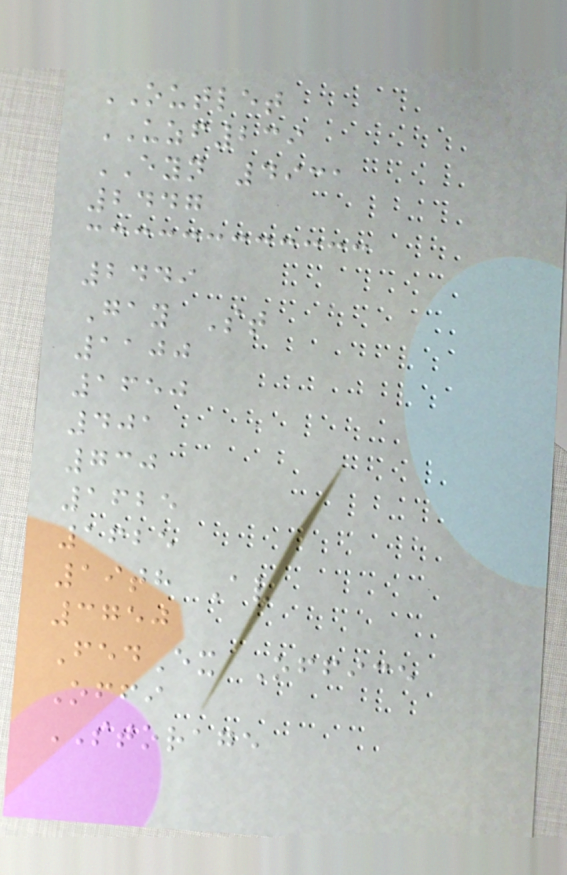OUTLET
UZF239
EYN 4931
2447
2449
Gay St
1100
1650
401
730
1625
1625
19th Av
3750
FedEx Office
Offi
STORAGE
